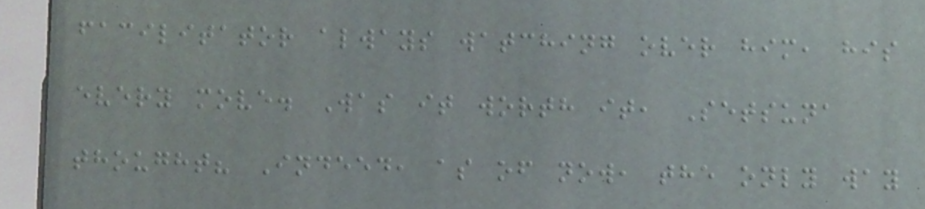facilitator always watching over him, his
every move. Was it worth it, Setsuna
thought? Indeed, as of now, the only way
